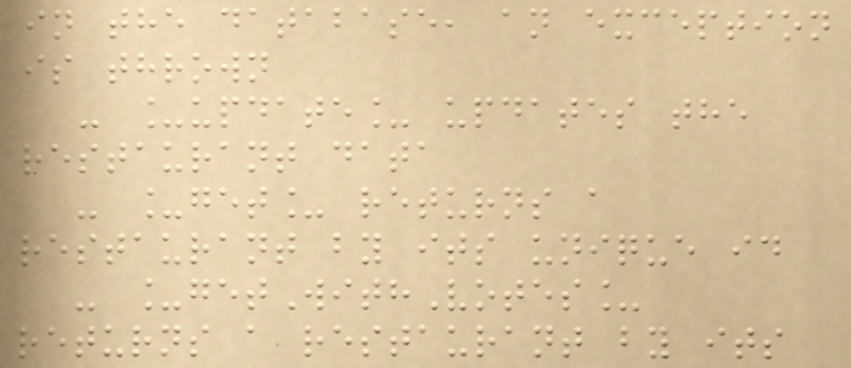in the database, an exception
is thrown
- _update_ updates the
restaurant data
- _get_ returns a
restaurant by its unique id
- _getWithVotes_
returns a restaurant by its
